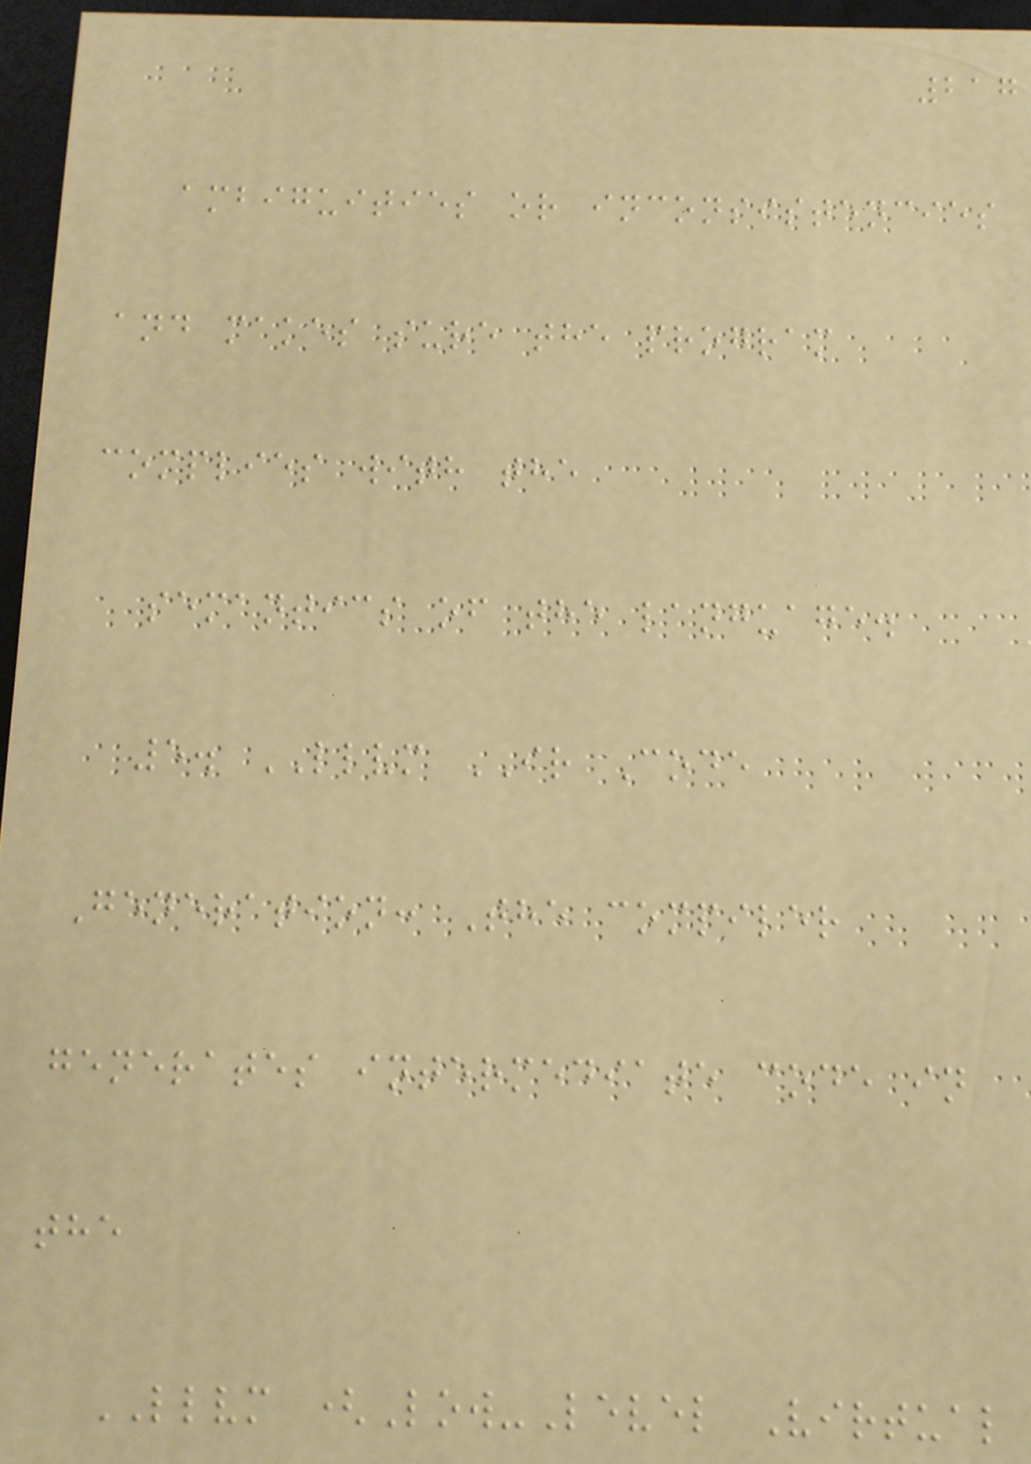217
ambiguities or inconsistencies
and makes sure the program
complies with the
semantics of the language.
5. LLVM IR Code
Generation: The compiler
generates intermediate code in
the
LLVM (Low-Level Virtual
